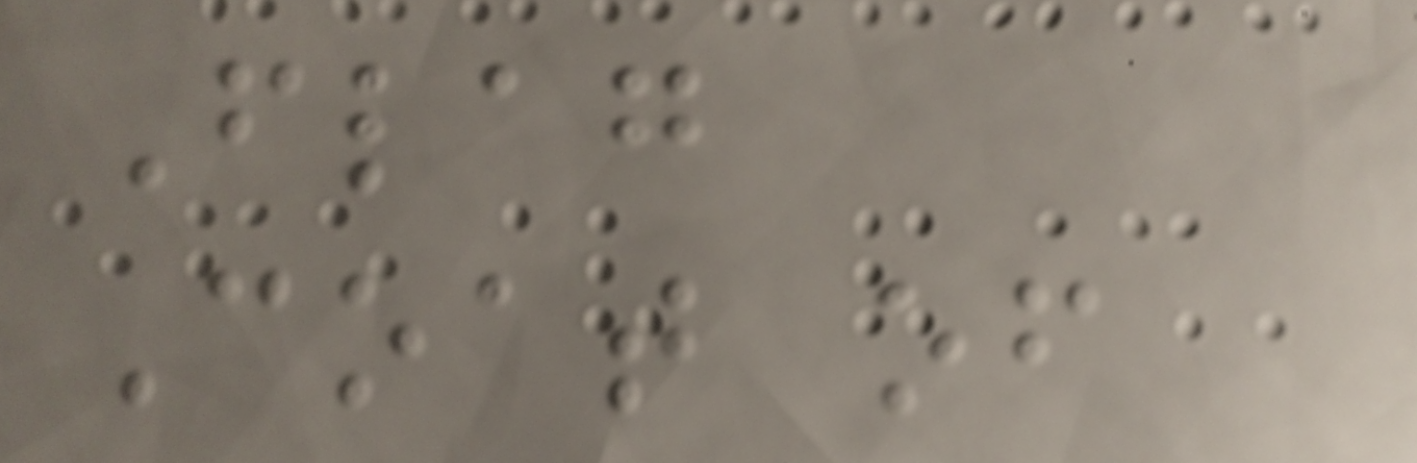Flag
Coat of
